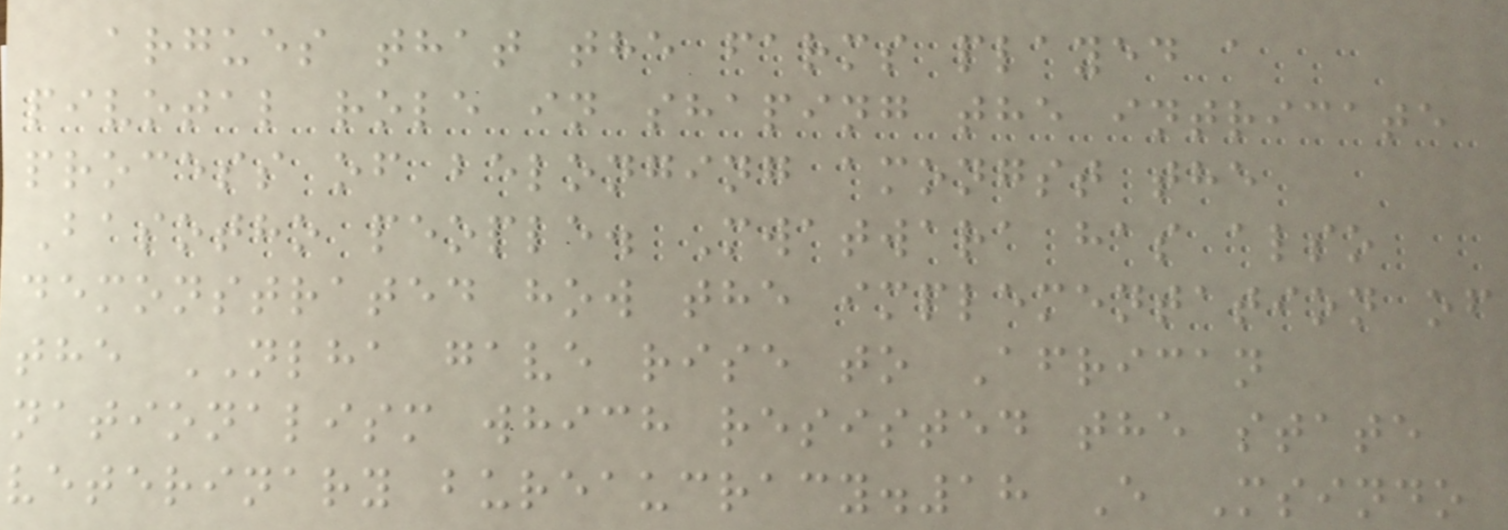argues that the farms played a
pivotal role in shaping the intricate
process of belonging amongst the
Basotho people. Mwatwara has also
demonstrated how the implementation of
the NLHA gave rise to African
nationalism which resisted the state
veterinary bureaucracy.18 E Msindo
